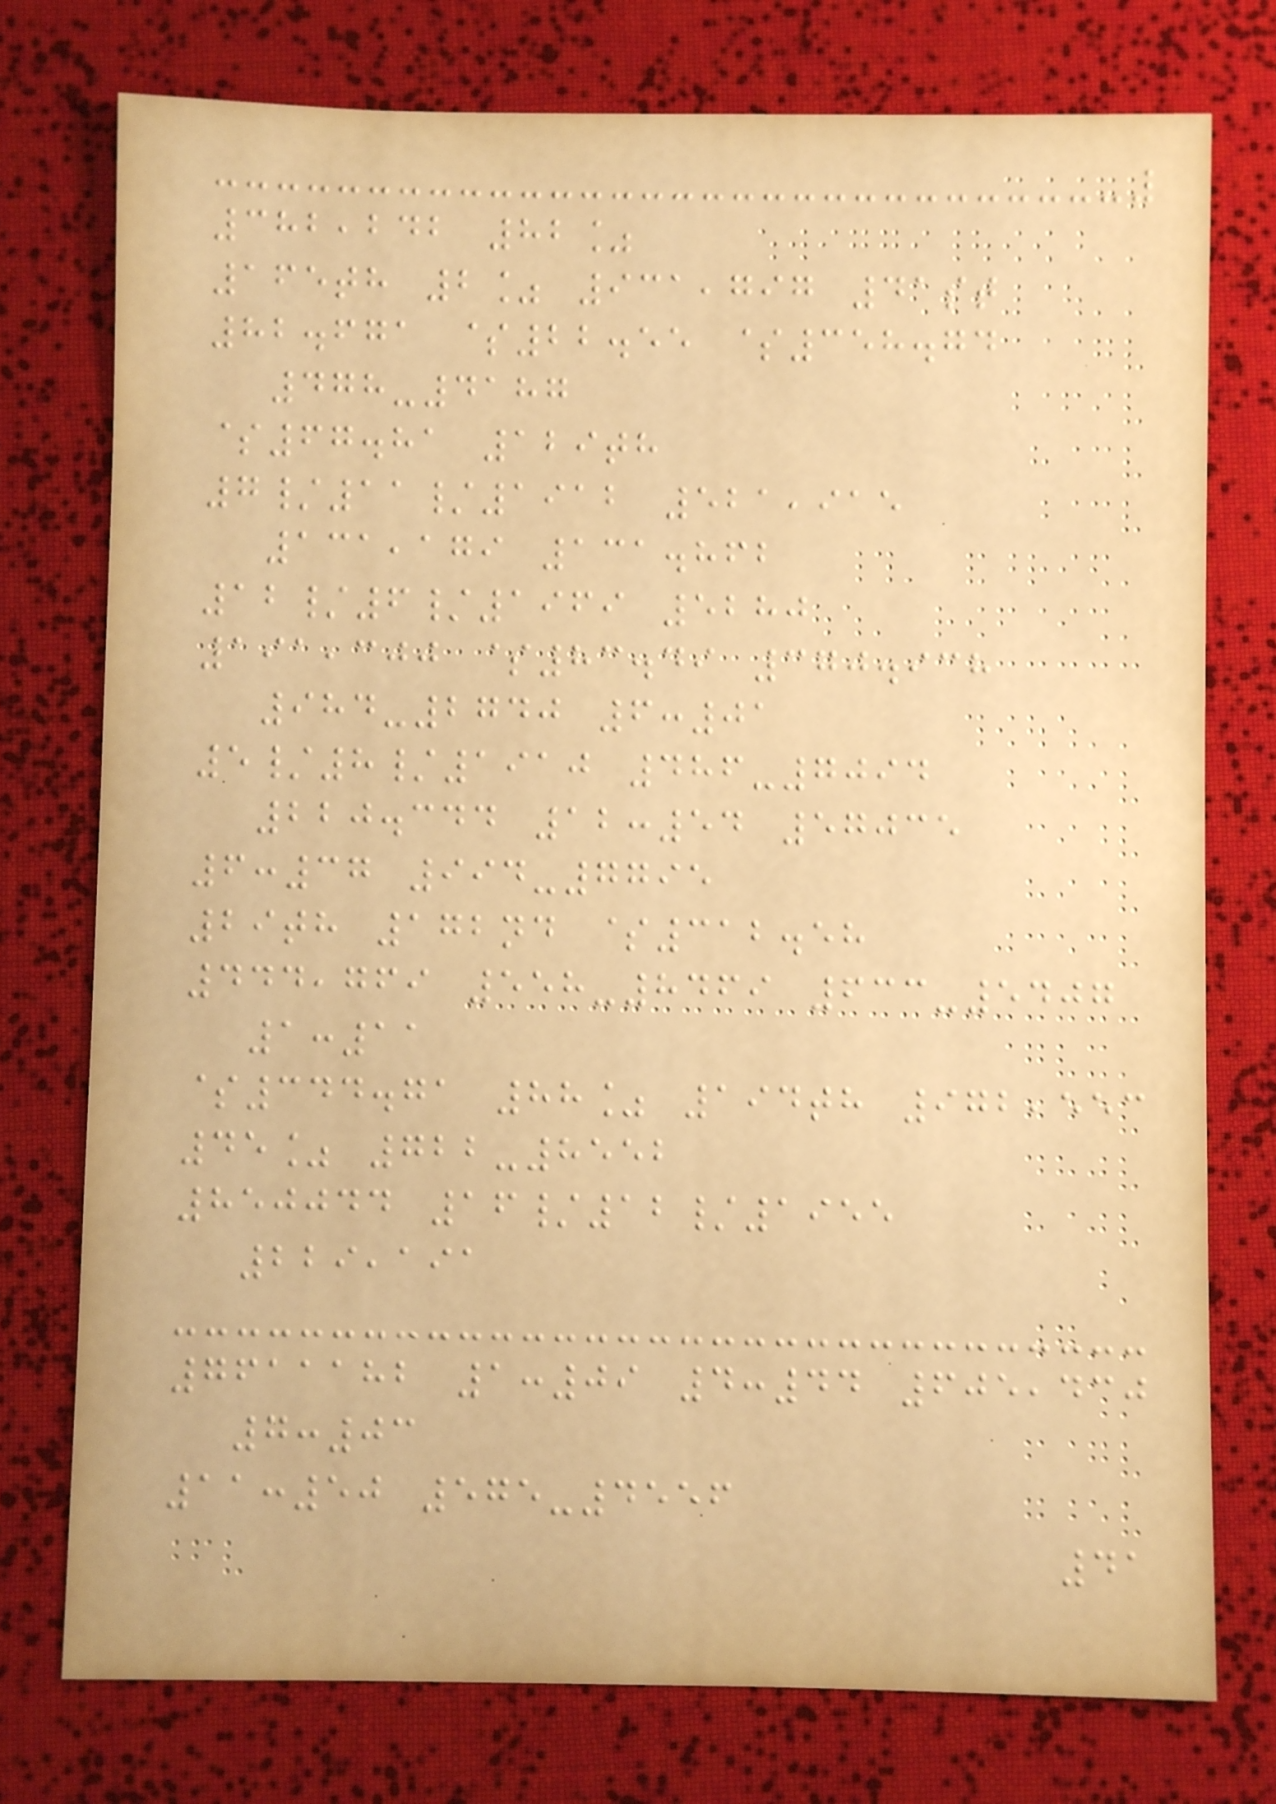382,242 82%
165th 2% 931,797 41st
82.671 $22.55 $358.74
478-4187
$67.81 129th
7/11/1912 521,915
131,179 131.862
12/6/1969 5280
191,300 $83.49 370.938
984-2740 6:01
5/8/1910 486-7094
220.344 12:54 57035
6:37 994-7795
29th 172nd $312.58
444,769 558-8469 633-5407
1:11
$344.71 88% 194th 972,553
45% 722-8552
850044 16/12/1955
229,191
7611182 1:09 4:44 605,430
7:03
11:50 575-4556
41
